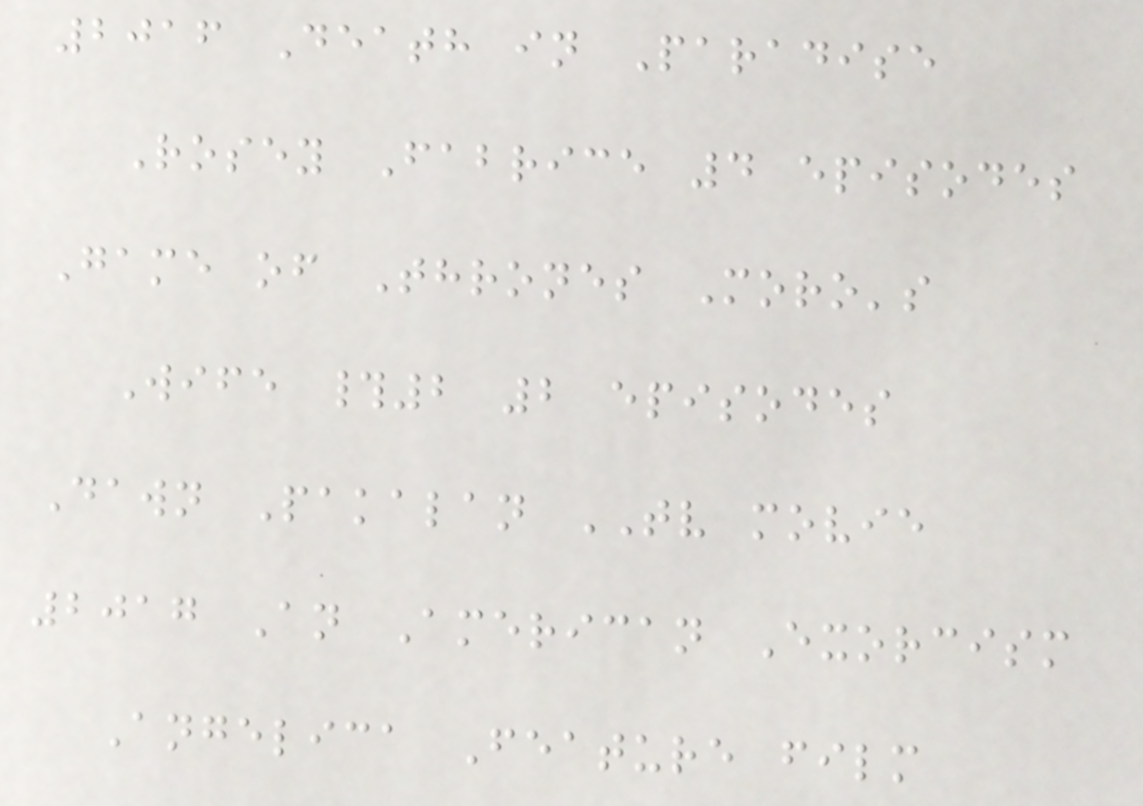2016 Death in Paradise
Rosey Fabrice 4 episodes
Game of Thrones Moro's
Wife #2 2 episodes
Dawn Pakalan TV movie
2017 An American Exorcism
Angelica Feature film
